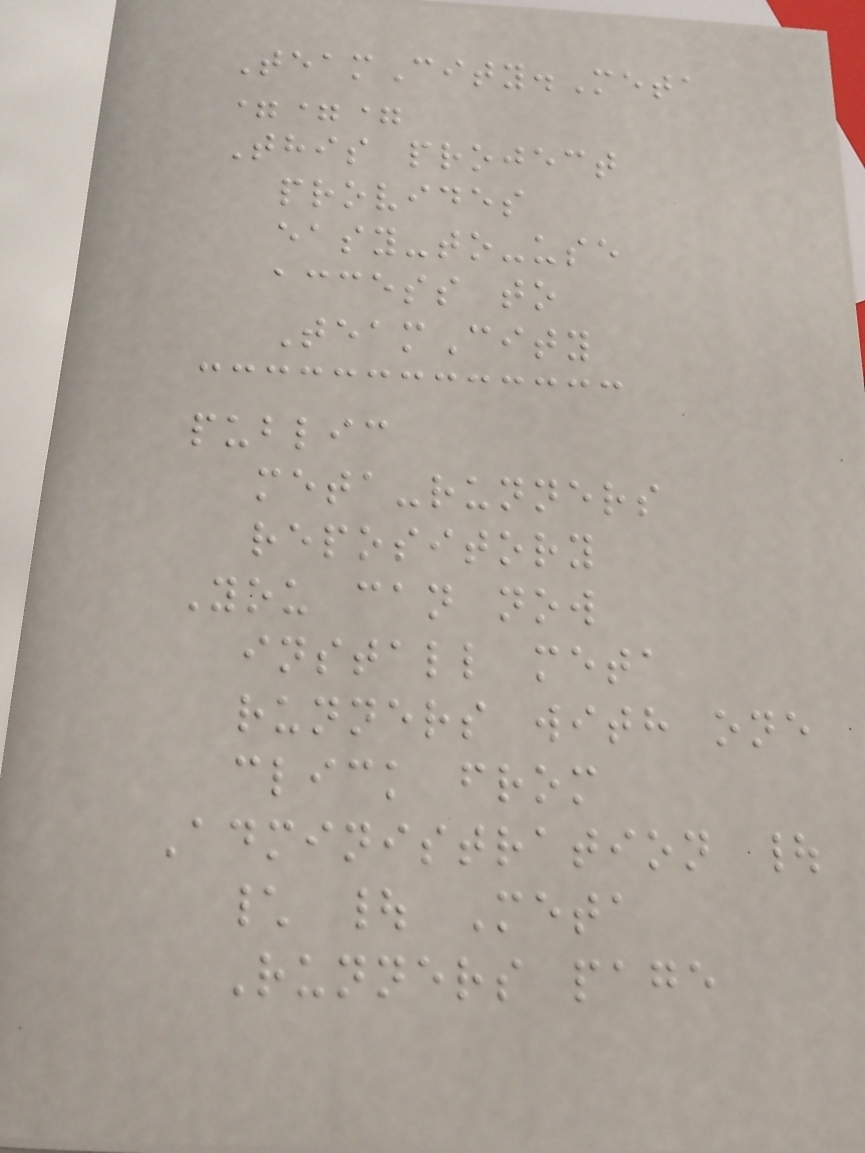TeamCity.Meta
===
This project
provides
easy-to-use
access to
TeamCity
public
meta-runners
repository
You can now
install meta
runners with one
click from
Administration |
\ | Meta
Runners page
